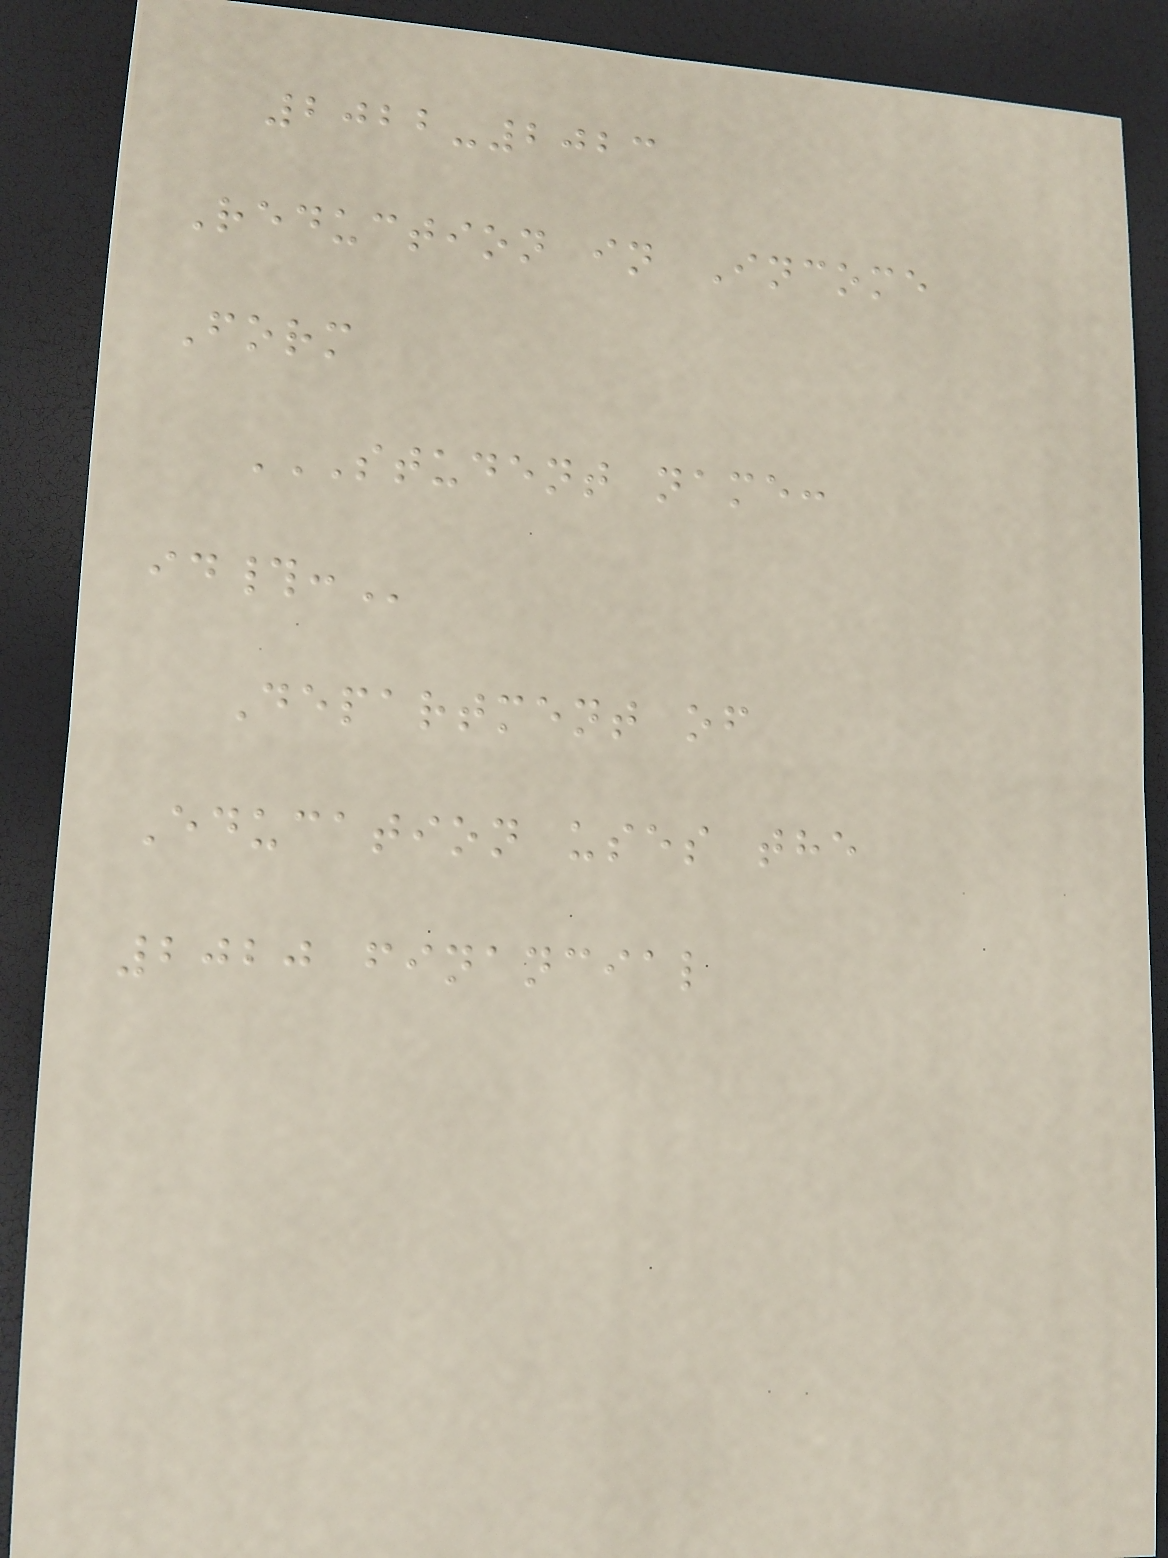2022-2023
Reduction in Income
Form
STUDENT NAME:
ID#:
Department of
Education uses the
2020 financial
